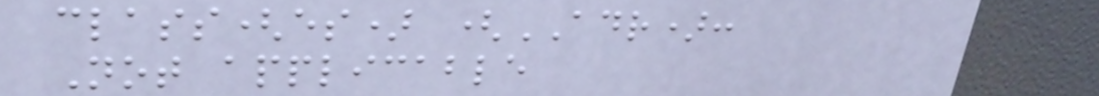class(es) (ADR):
Not applicable
